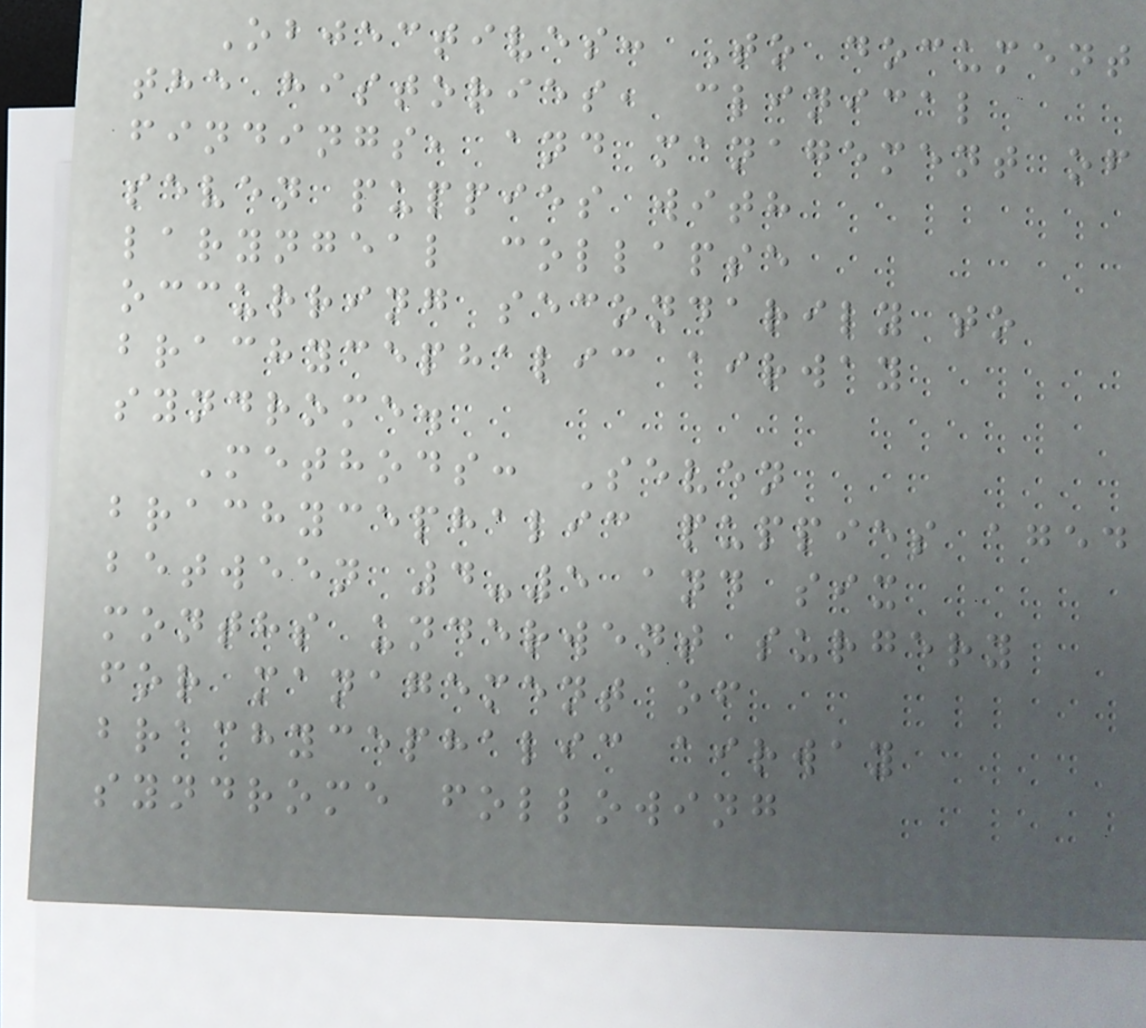Objectives: To document
the histories, clinical
findings, and management of
seven puppies with
laryngeal collapse
occurring secondarily to
brachycephalic airway
syndrome.
Methods: Seven
brachycephalic puppies aged
between 4-5 and six
months underwent surgery
for management of
brachycephalic airway
syndrome following
